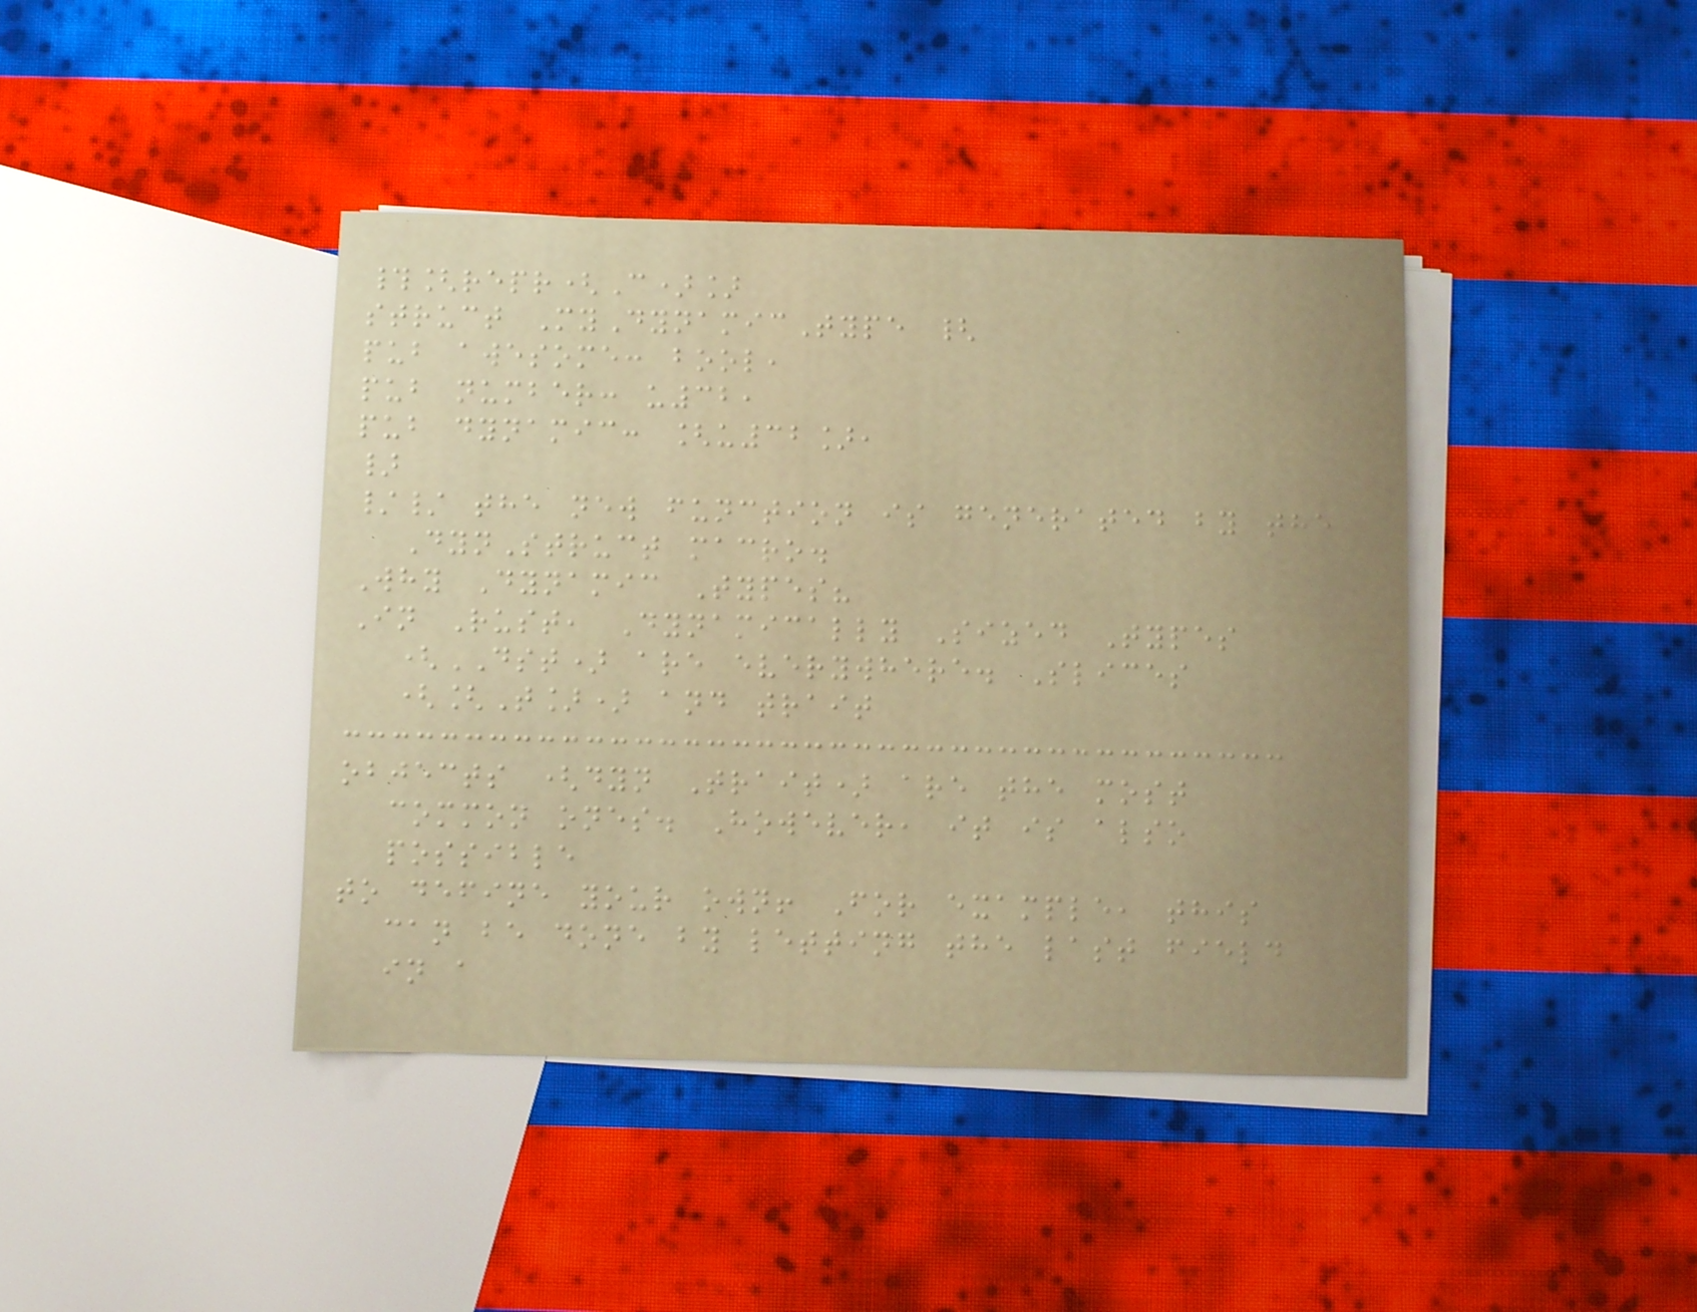#[repr(C)]
struct MyDynamicType {
pub awesome: bool,
pub number: u32,
pub dynamic: [u32],
}
// the new function is generated by the
DynStruct macro.
Why Dynamic Types?
In Rust, Dynamically Sized Types
(DST) are everywhere. Slices
([T]) and trait
objects (dyn Trait) are the most
common ones. However, it is also
possible
to define your own! For example, this
can be done by letting the last field
in a
